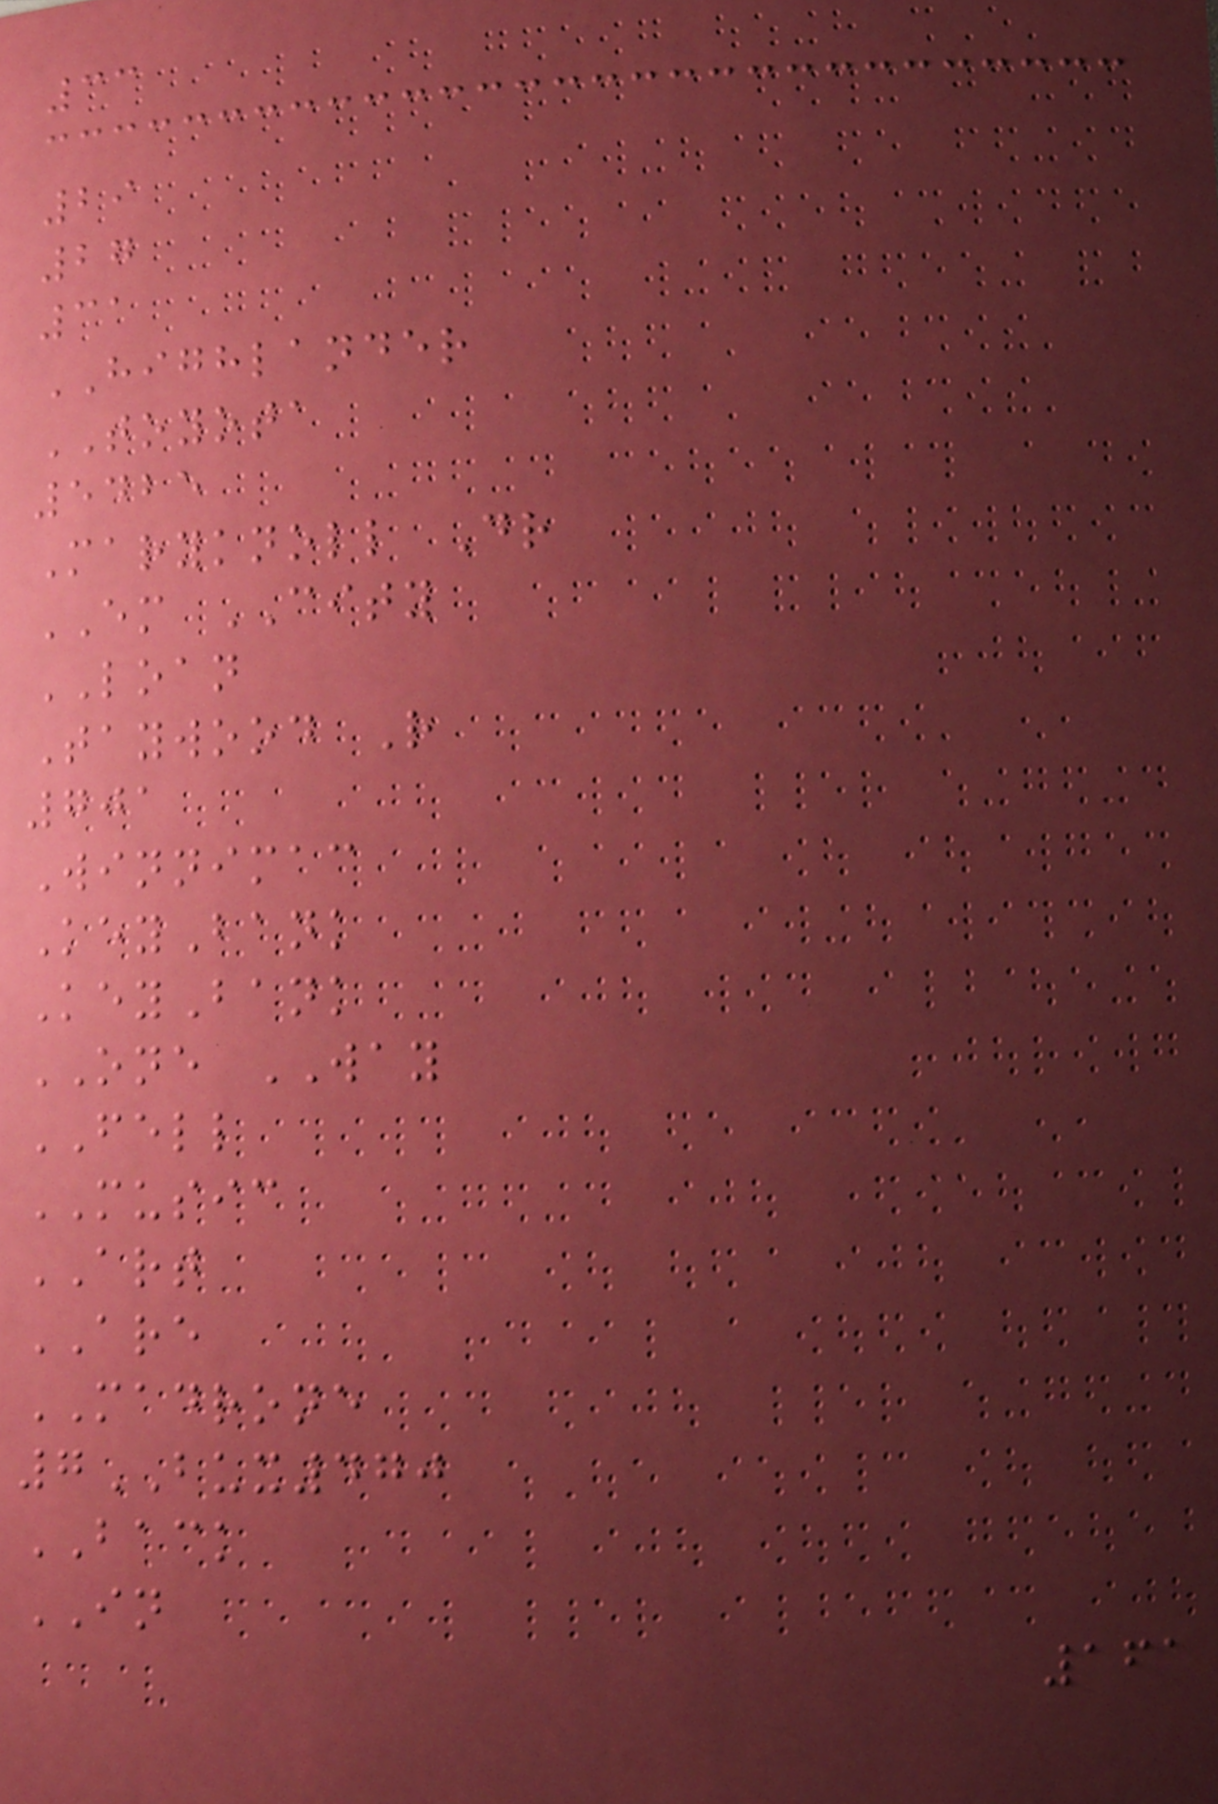33
29
27
31
HIGHLANDER
TOYOTA
5425
Maryknoll Dr
EM CITY
LOAN
Taywood R
701
Winnimac
KeyBank
KeyBank
ONE WAY
FELL
MUSIC
ART
ARE
MADRONE
7BUX470
BACK
IN
161
